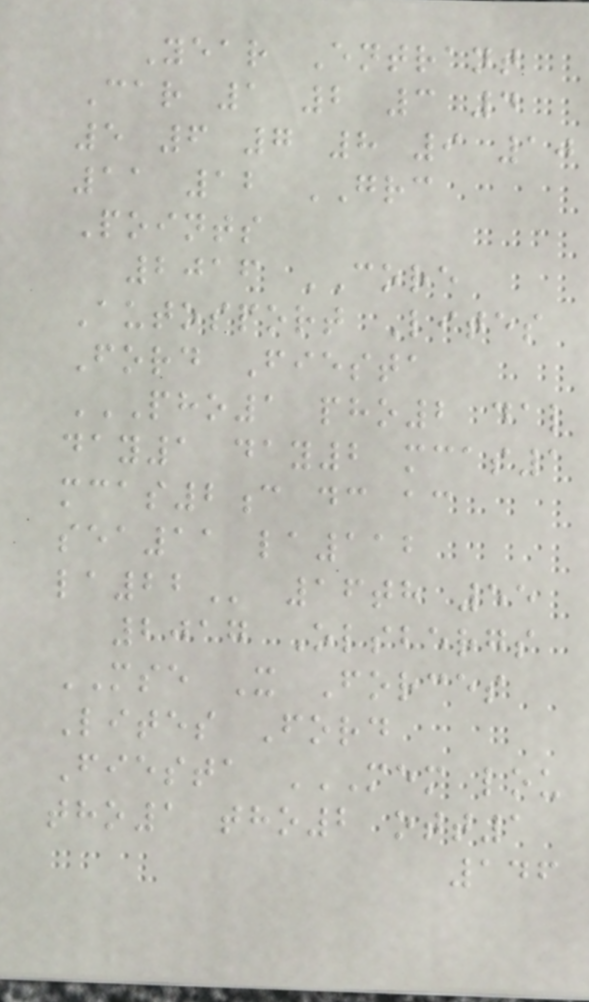Year Entrant
Car 1 2 3 4
5 6 7 8 9 10
11 12 GRC
Points
2016 CORE
Autosport Lites
Ford Fiesta
PHO1 PHO2 DAL
DAY1 DAY2 MCAS1
MCAS2C DC AC
SEA11 LA112
LA22 16th 55
2017 Olsbergs
MSE X Forces
Lites Ford
Fiesta MEM LOU
THO1 THO2 OTT1
146
